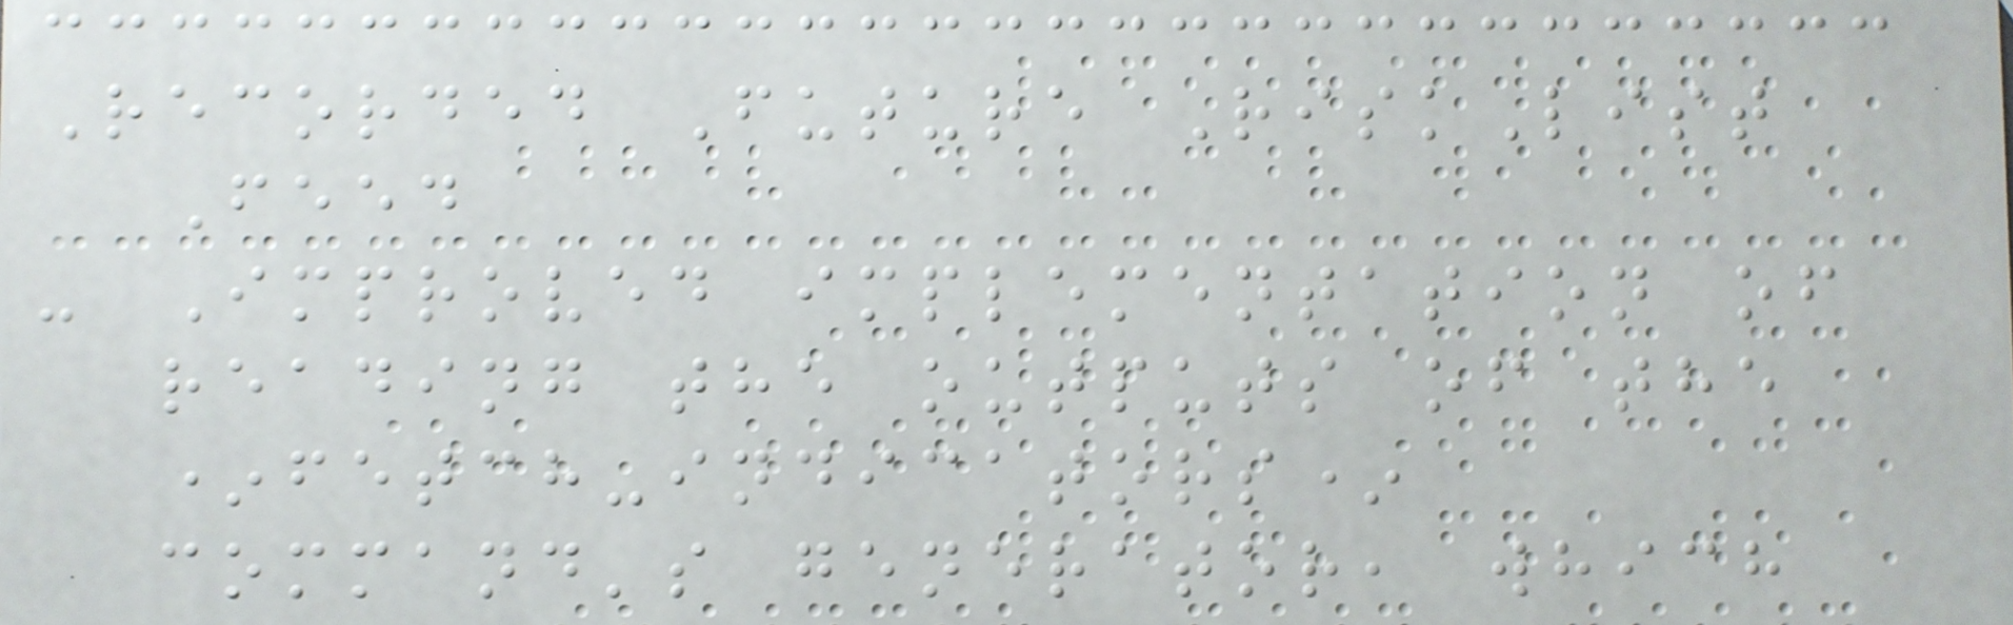Recorded Future RiskList
Feed
- Improved implementation of
reading the outputs of the
*fetch-indicators*
command's generator, which
